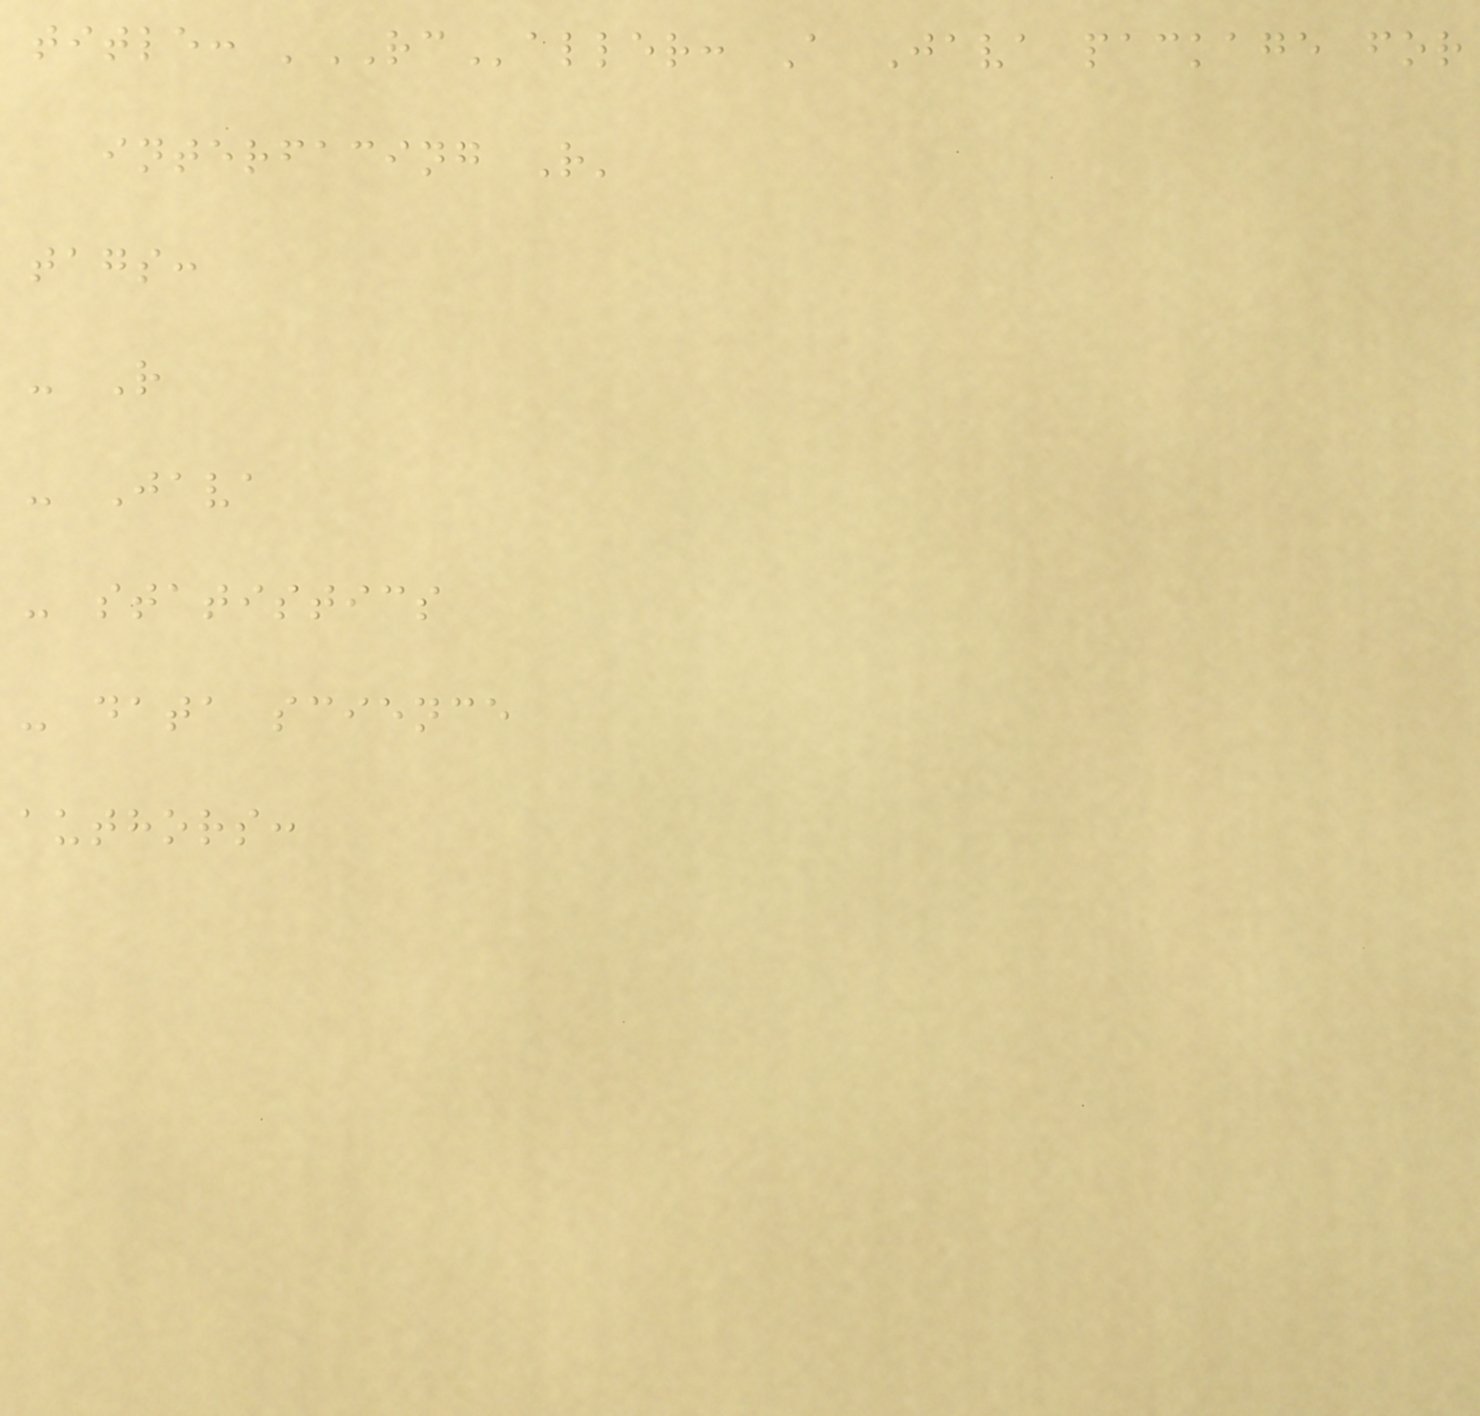title: 'RCaller: A Java package for
interfacing R'
tags:
- R
- Java
- statistics
- data science
authors:
